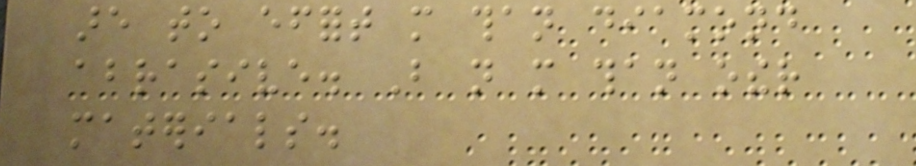are to effort more than diamond
abrasive. But not more than other
materials.
